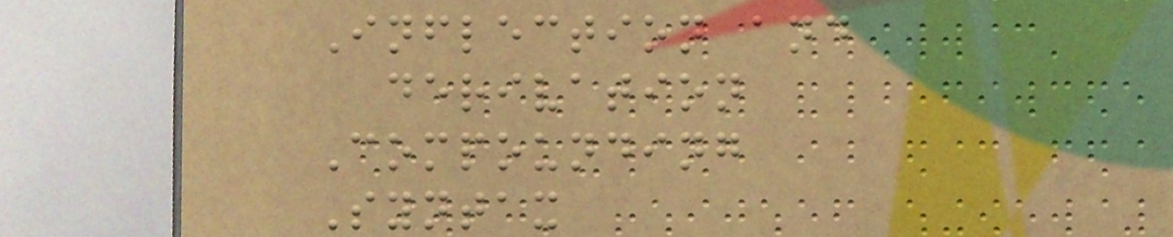Inflection and
derivation
Compounding
Syntax
